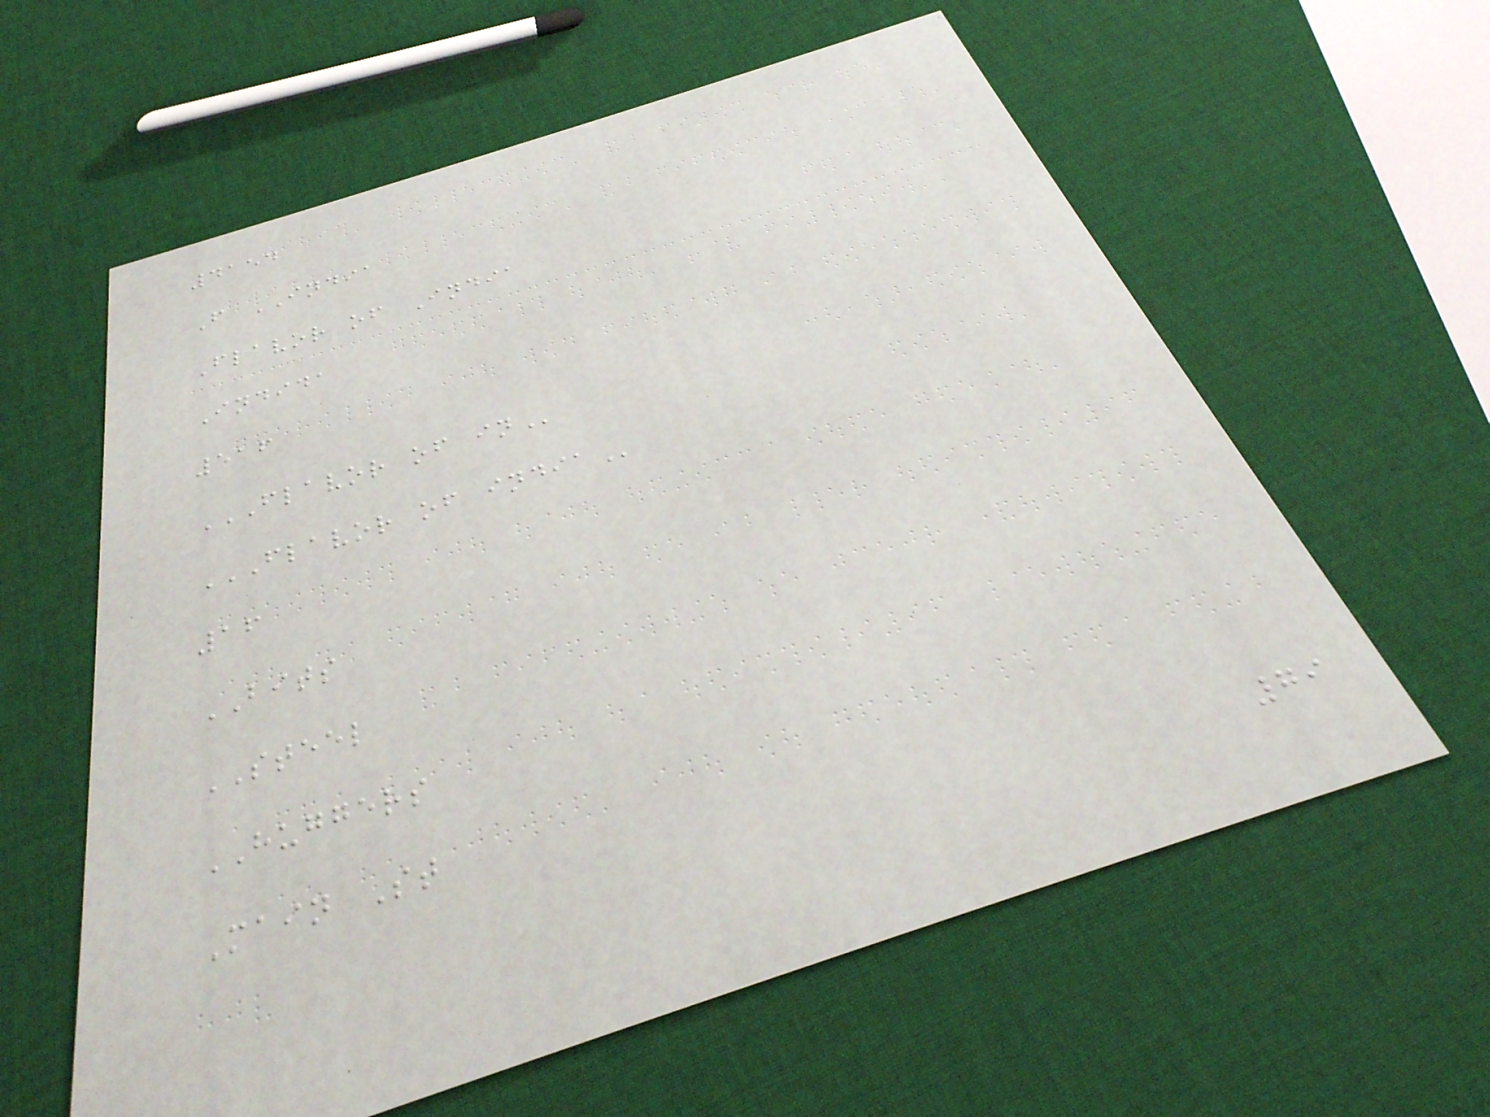4154
F INDIA
Flavor of India
Indida
516
FLAVOR OF IN
FLAVOR OF INDIA
16
BITS
STEEL
HUGGERS
Main St
79
